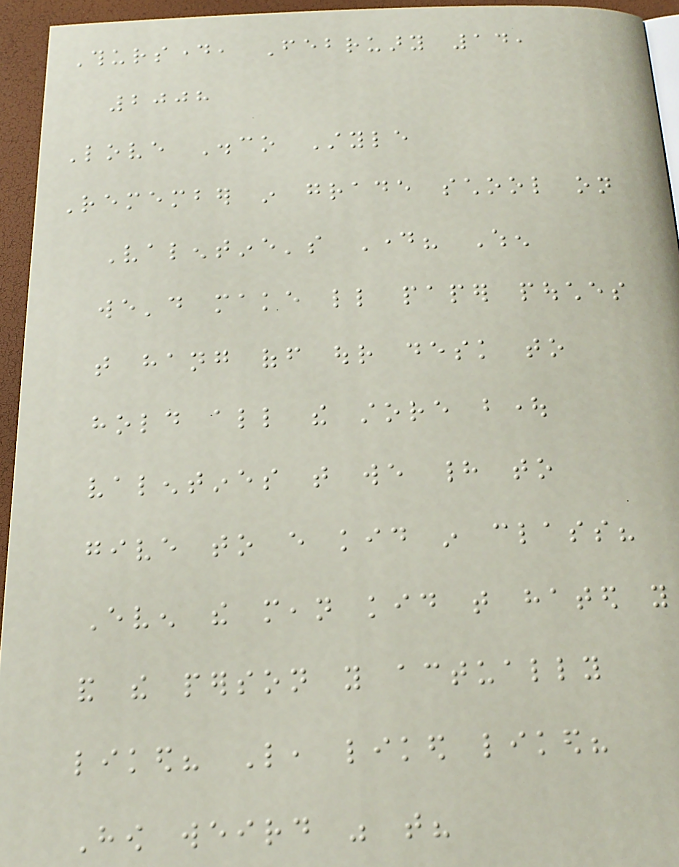Thursday, February 14,
2008
Love Disco Style
Remember in grade school on
Valentine's Day? When
we'd make little paper pouches
that hang off our desk to
hold all the store bought
valentines that we had to
give to every kid in class?
Even the mean kid that hated you
and the person you actually
liked? Like, liked liked?
How weird was that?
